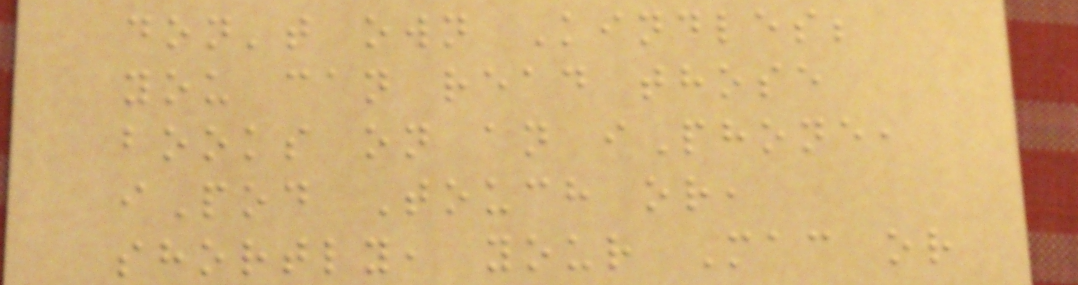don't own Kindles;
you can read those
books on an iPhone,
iPod Touch or,
shortly, your Mac or
